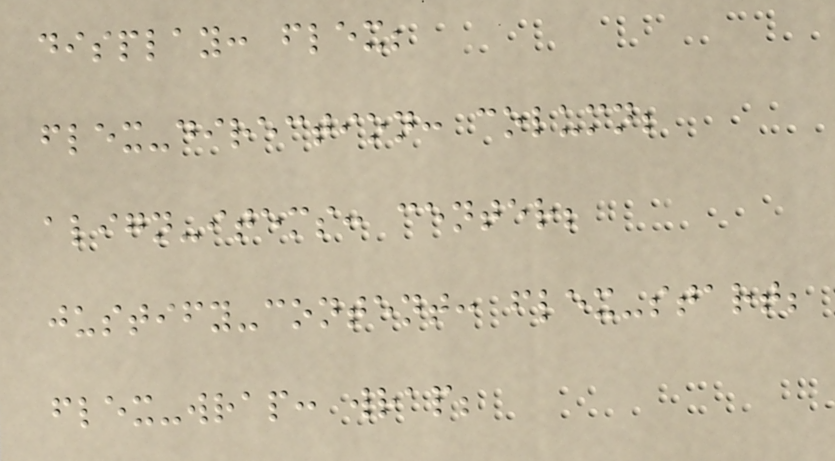display: flex;
flex-direction: column;
align-items: center;
justify-content: flex-start;
flex-wrap: wrap;
